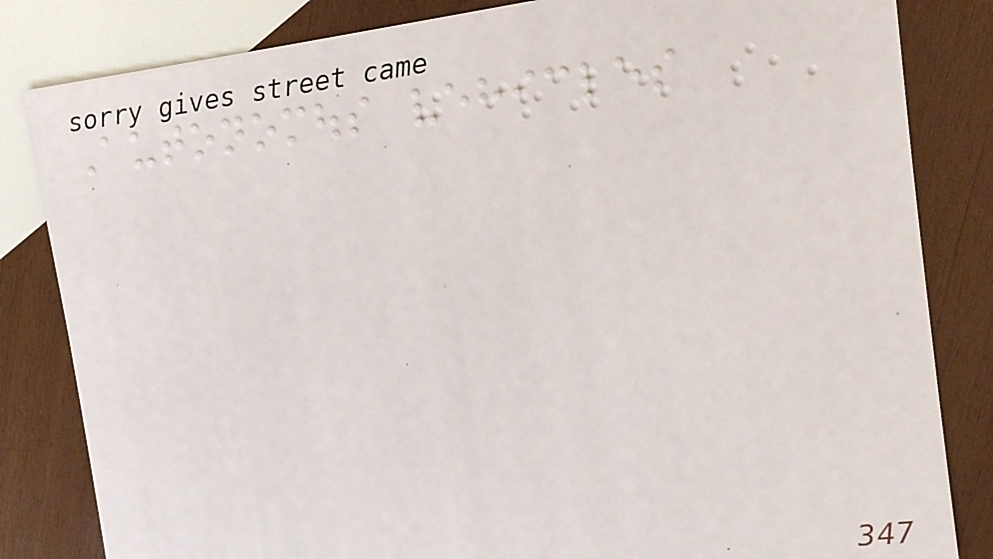Autonomous vehicles
